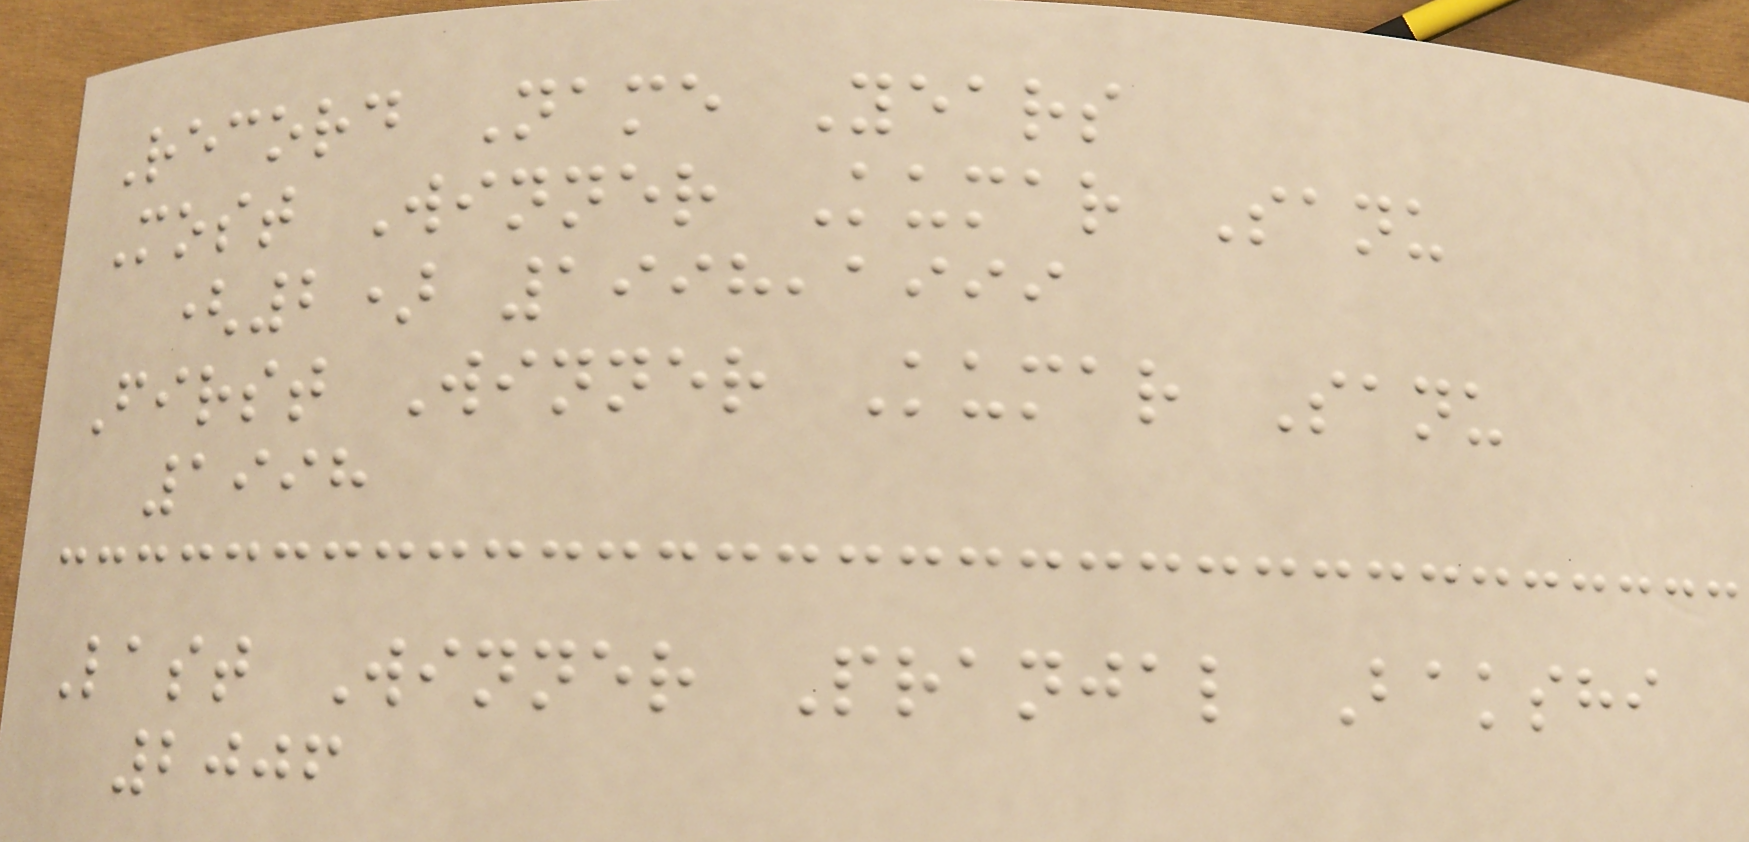Record Name Years
Most Winner Kumar Sanu
(2) 1998,1999
First Winner Kumar Sanu
1998
Last Winner Pranjal Bakshi
2006
